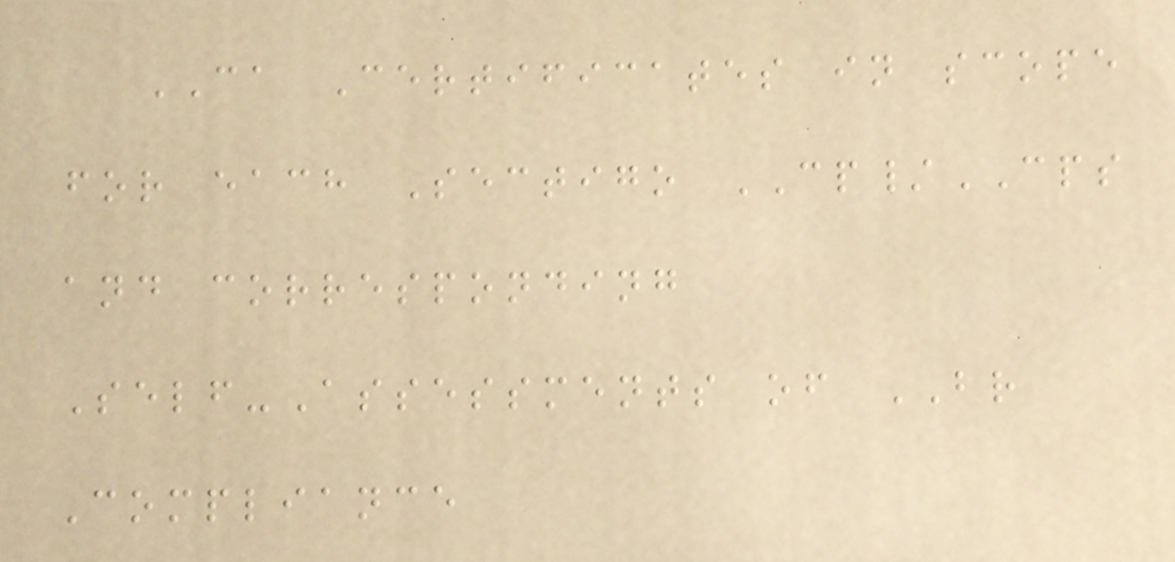CA Certificates in scope
for each Sectigo CP/CPS
and corresponding
Self-Assessments of BR
Compliance
